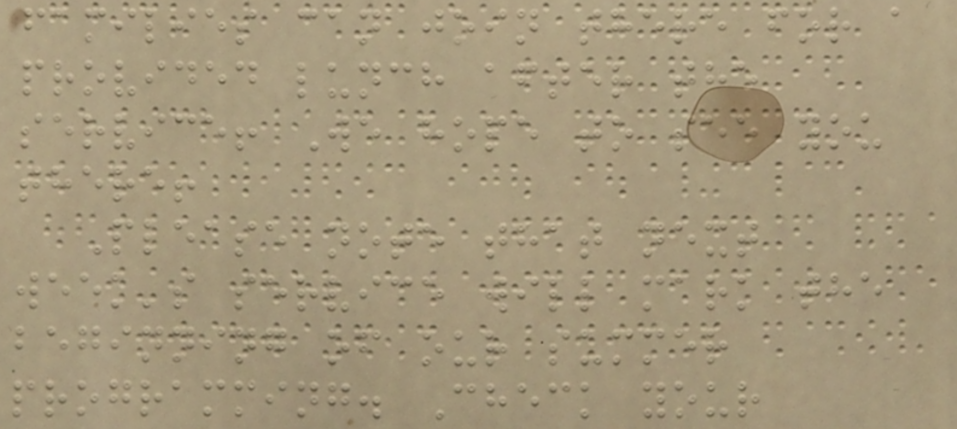families can join there for a
provided lunch after the
service! We hope to see you
there!
Please note that next
week's service will mark the
beginning of our summer
programming. Check your
